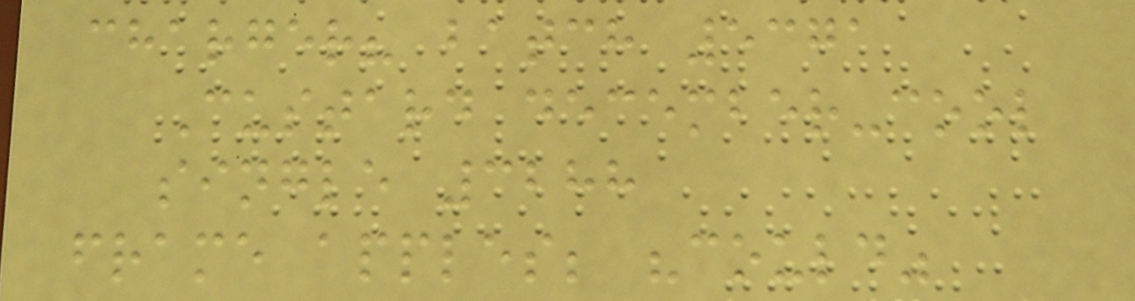charger? batch 5371
Custard december-cool
single 3288
frame apples; "could"
